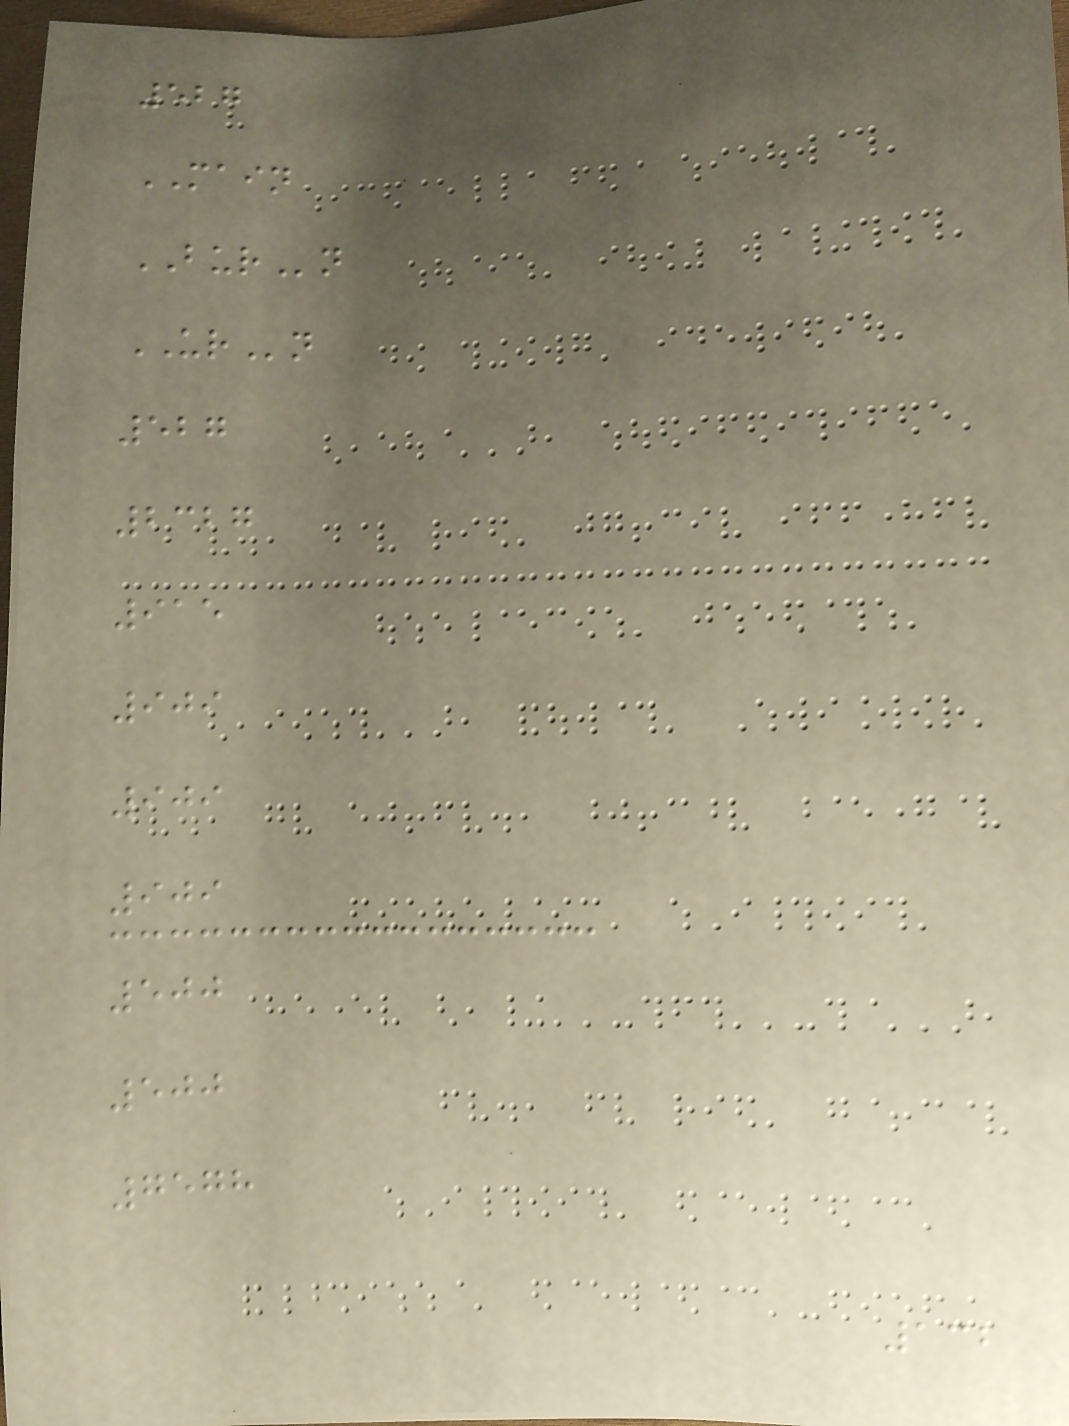527
MAIN
BURn
URn
527
2327
915
909
909
909
500
500
7578
132
